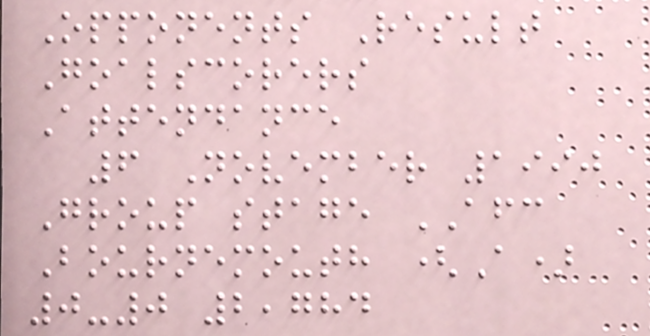Opponents Result
Goalscorers
Attendance
6 November 1990
Group stage AFC
Bournemouth (A)
0-0 2,784
